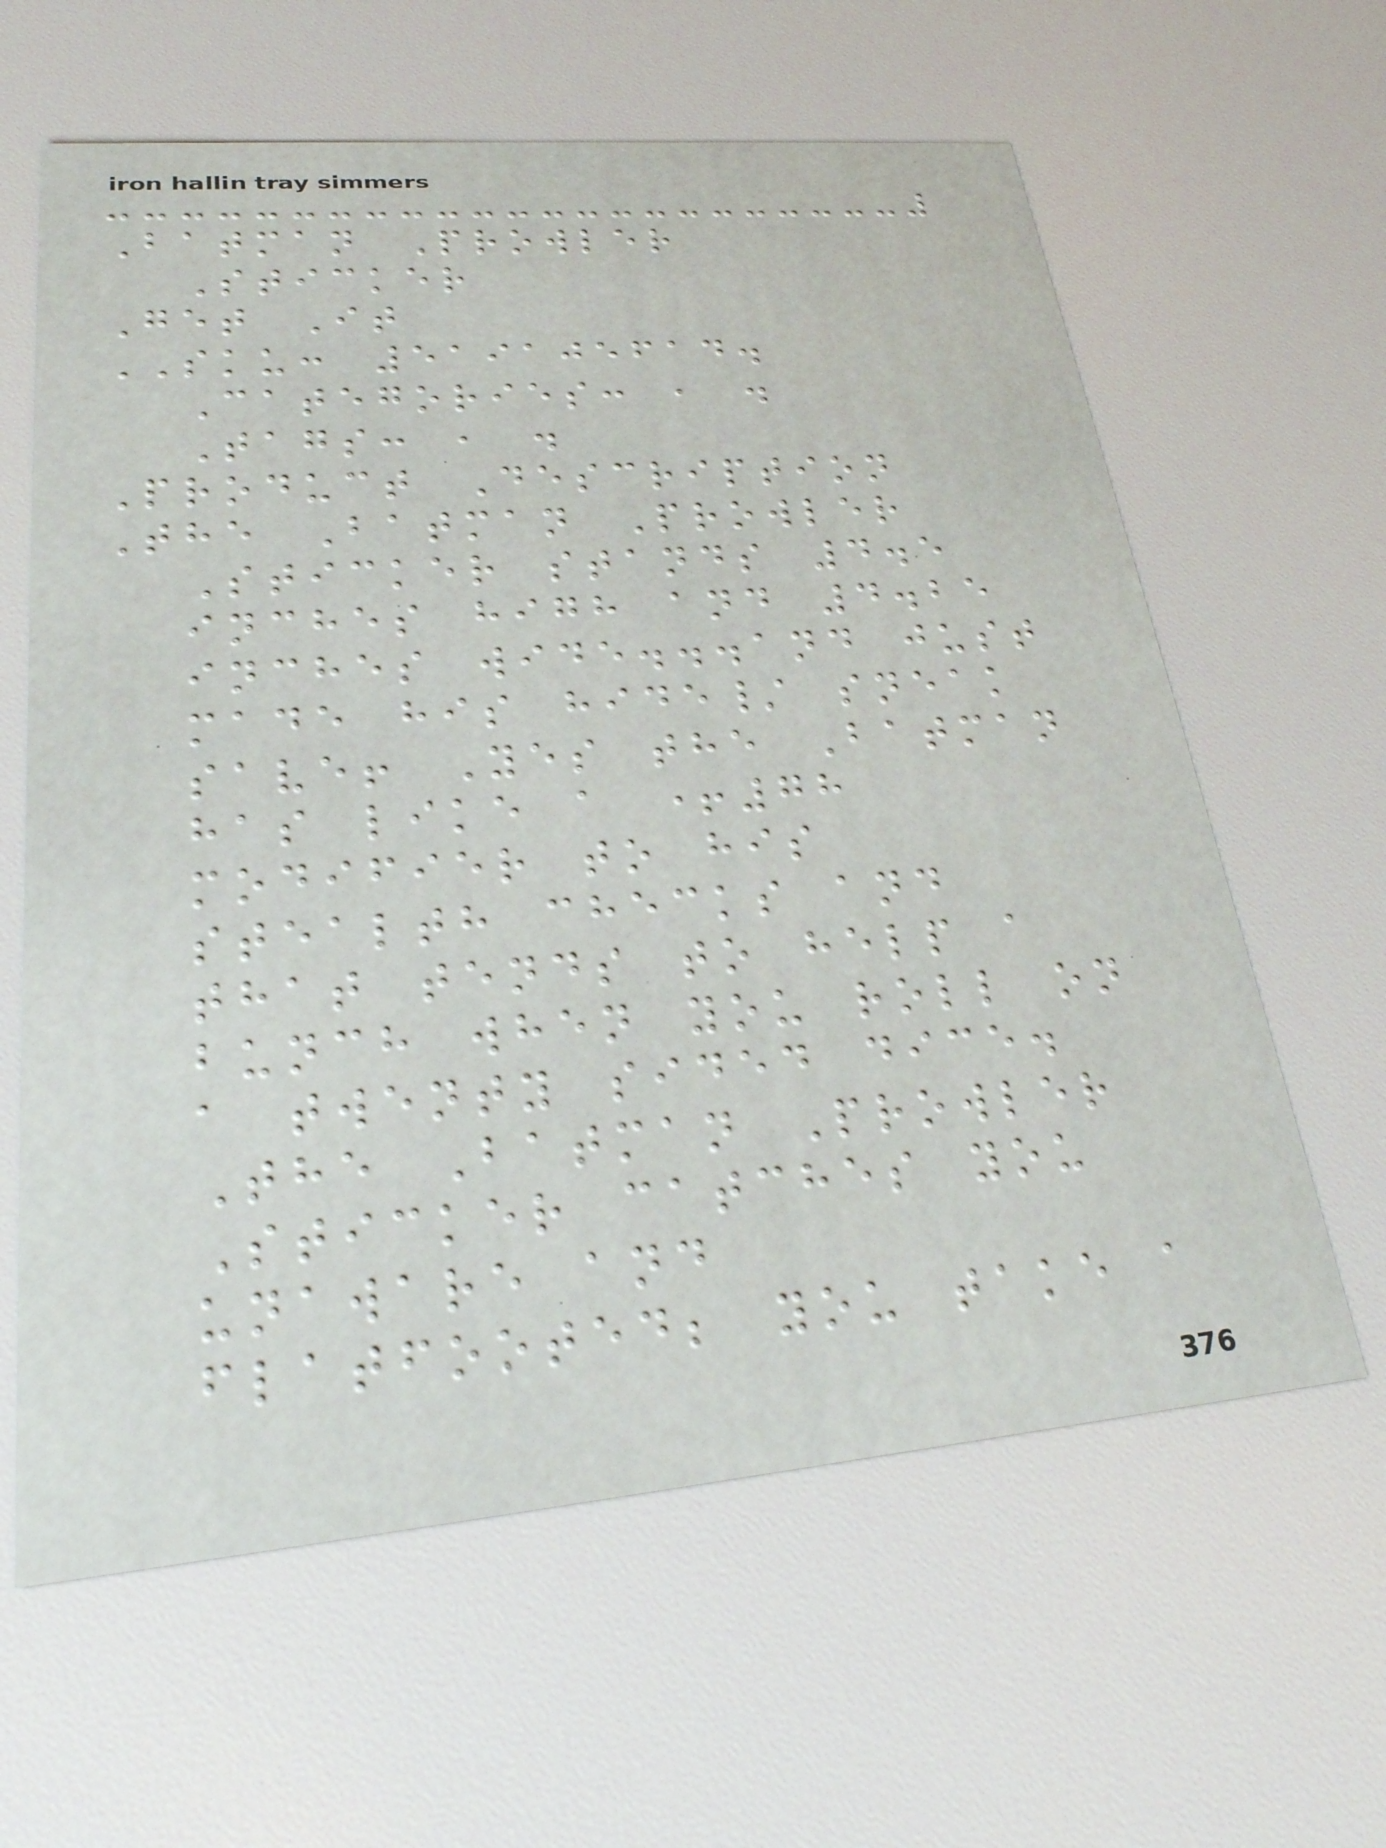Batman Prowler
Sticker
Get It
SKU: 519105614.
Categories: , .
Tags: , .
Product Description
The Batman Prowler
Sticker stands 4.5
inches high and 4.25
inches wide...and just
made his hide/ sneak
save! Yes the Batman
has like a +78
modifier to his
stealth checks and
that tends to help a
bunch when you roll on
a twenty sided dice.
The Batman Prowler
Sticker catches you
unaware and
flatfooted; you take a
